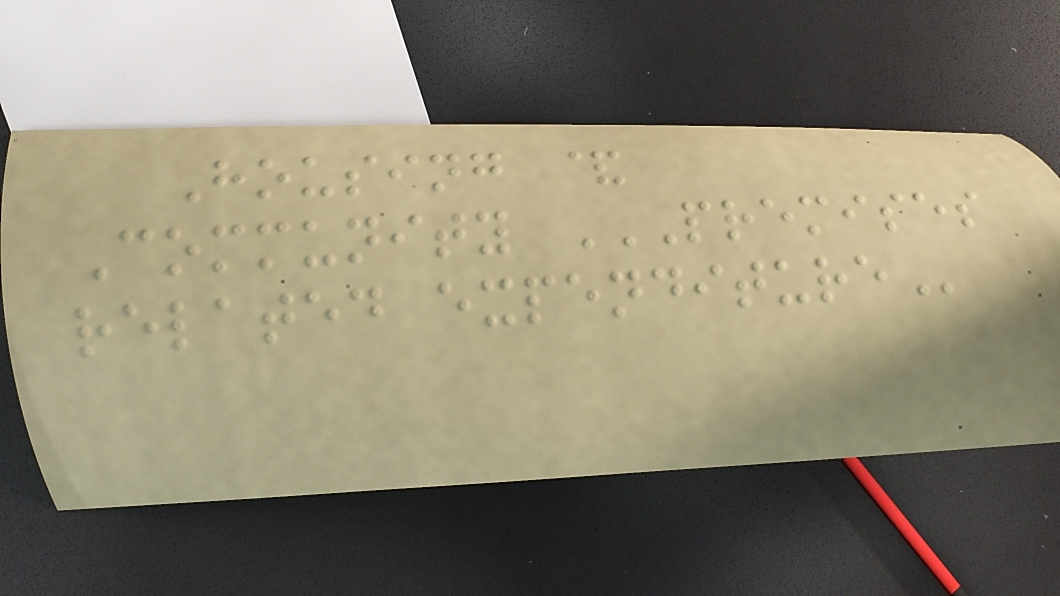Housing &
Community PREMISES
RELATED EXPENDITURE
